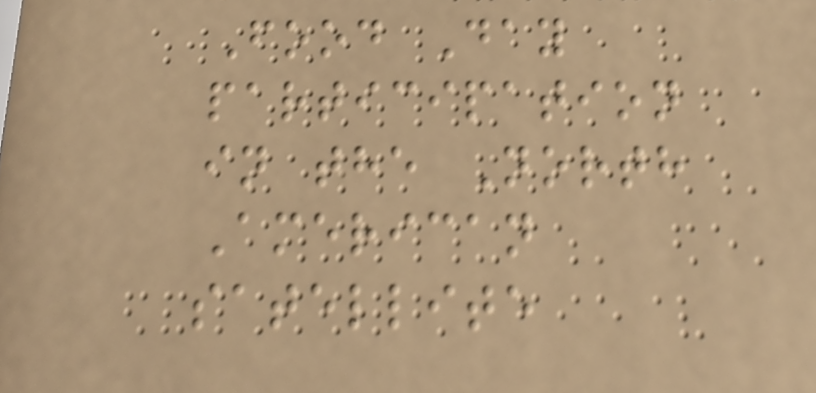Food Day
participation
in the North
American
satellite
